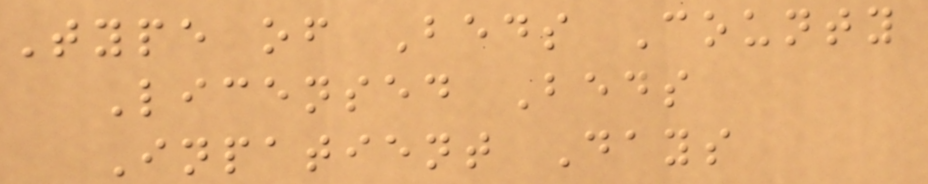Type of Beds County
Licensed Beds
Inpatient Days
